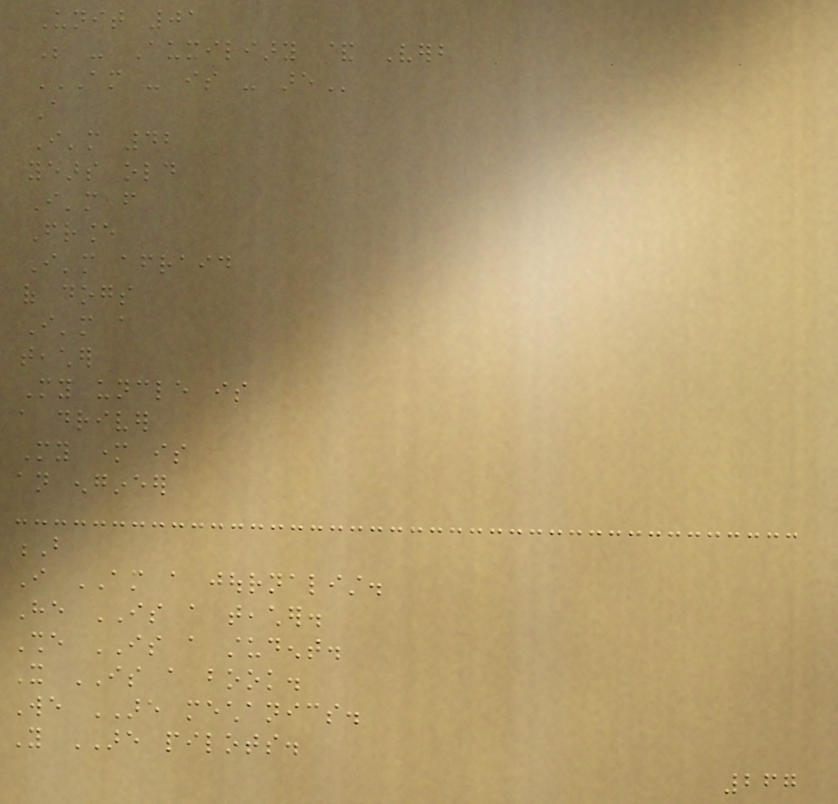Unit 01
Be - Auxiliary & Verb
AM - IS - ARE
A
I'm 42
years old
I'm from
France
I'm afraid
of dogs
I'm a
teacher
My uncle is
a driver
My mother is
an engineer
B
I AM a journalist.
He IS a teacher.
She IS a student.
It IS a book.
We ARE mechanics.
You ARE pilots.
267
